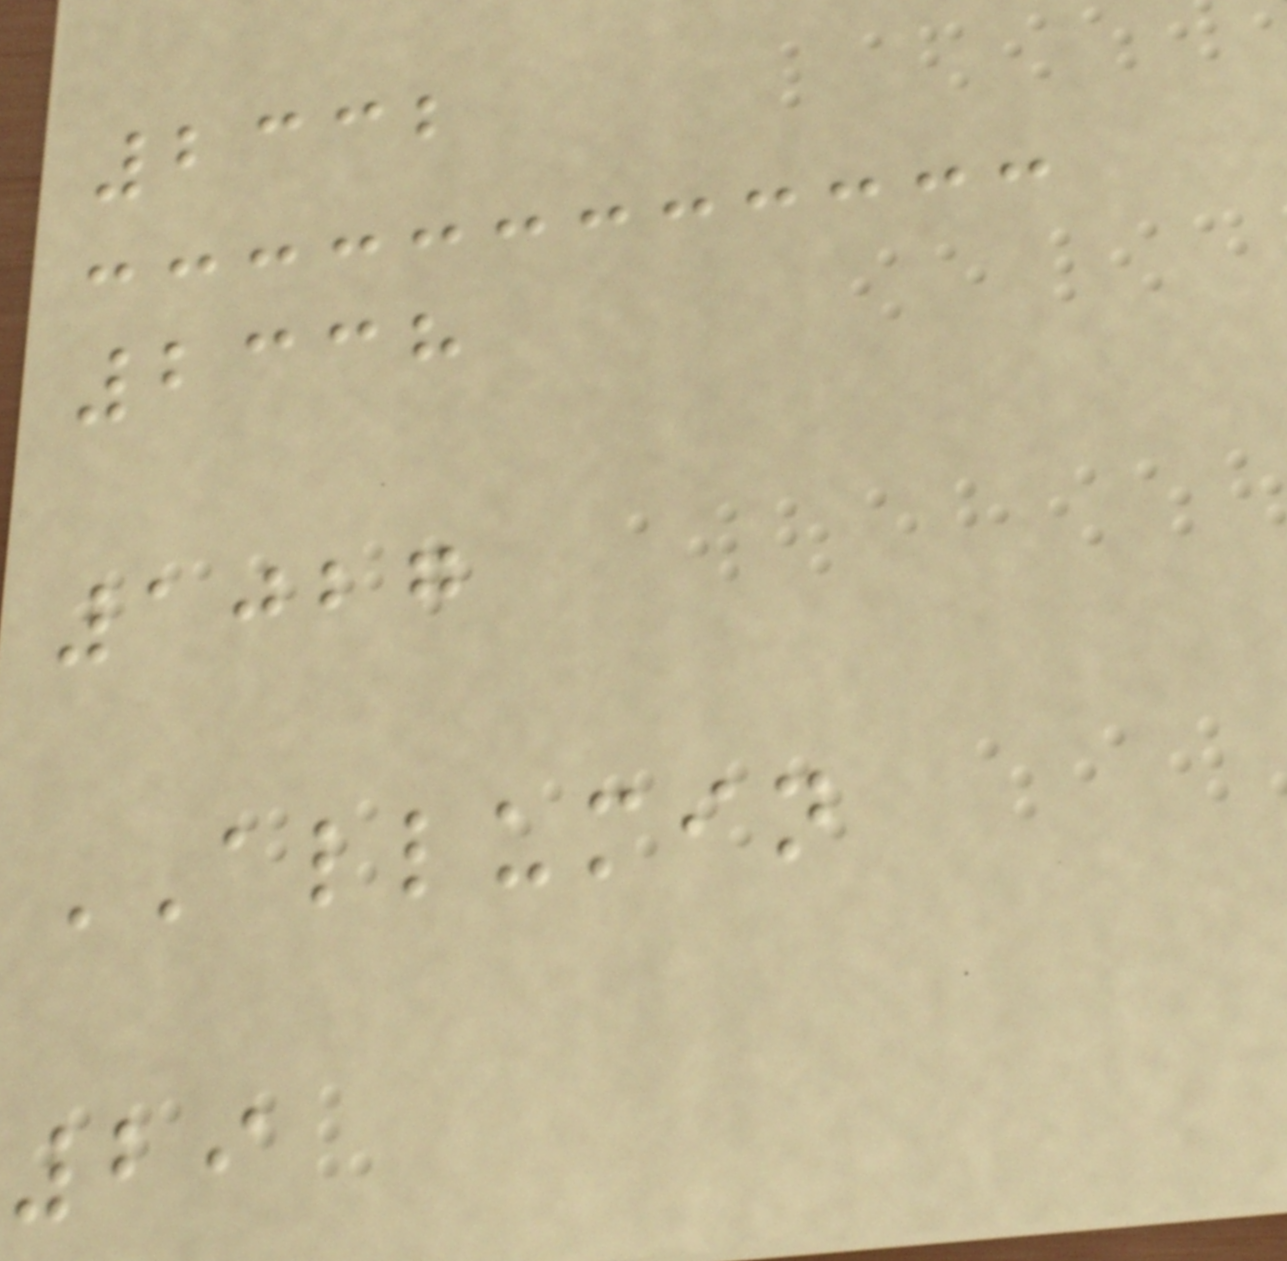2332
2338
1027
ALLUMIN
29
